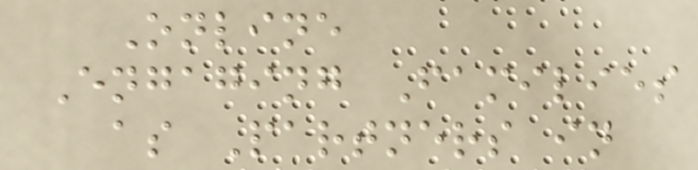Online
Engaging Families
as Partners in
